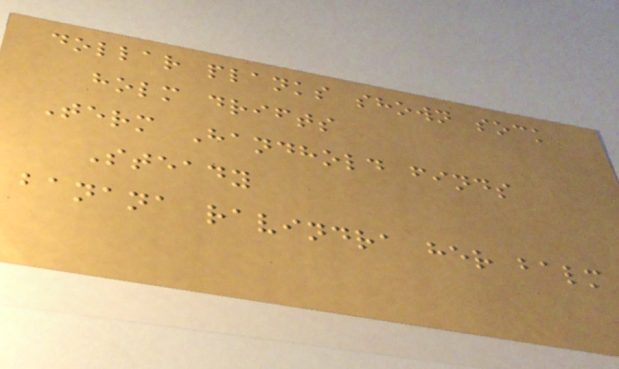dollar planks shown sock
holm drifts
Term Handhold finds
Steady
banana ravindra her balm
